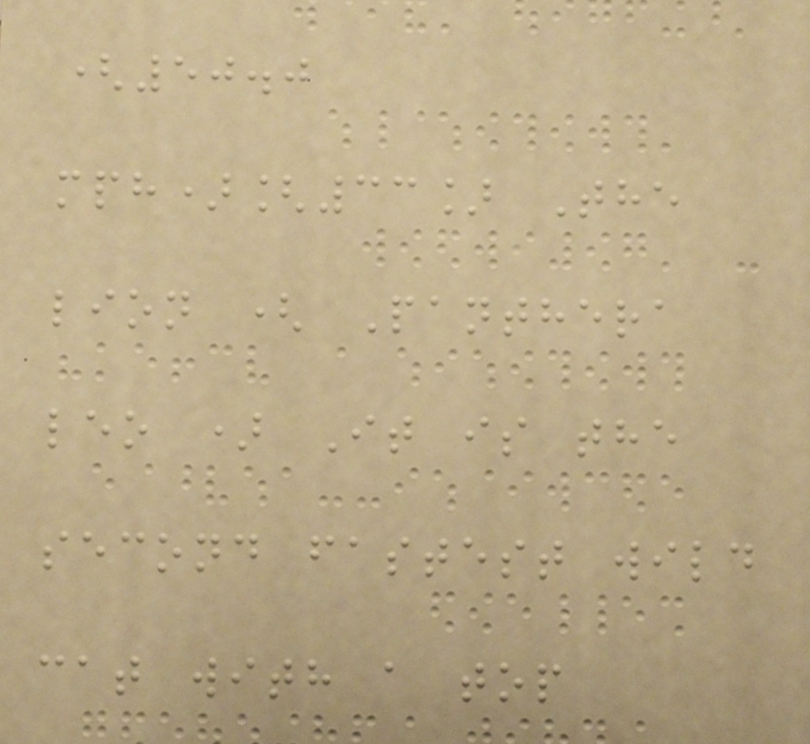(50.0
mph)[33] The
lion ( Panthera
leo ) It is the
second fastest wild
cat with a top
